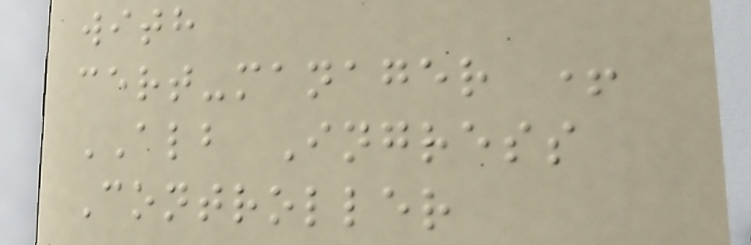with
cert-manager +
ALB Ingress
Controller
